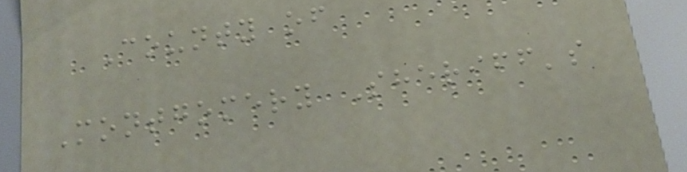County of
Montgomery Sheriff's
